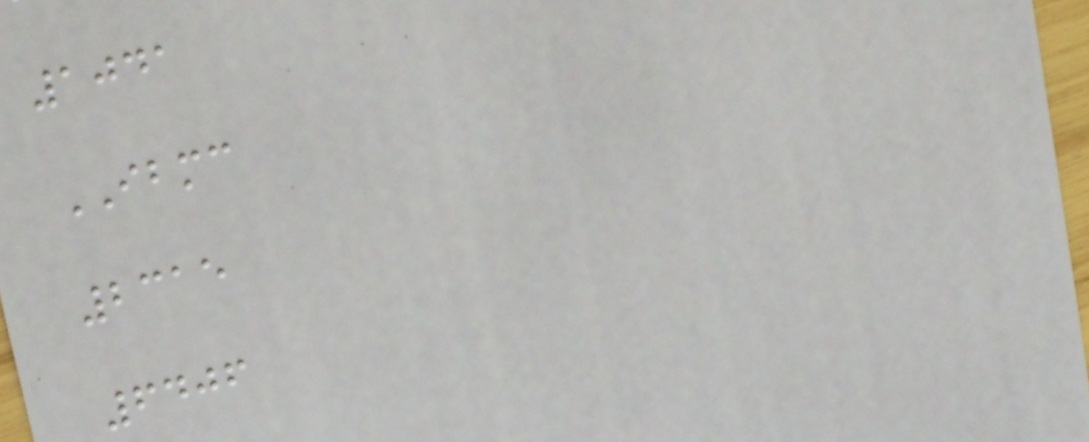1041
IBMC
2315
6406
